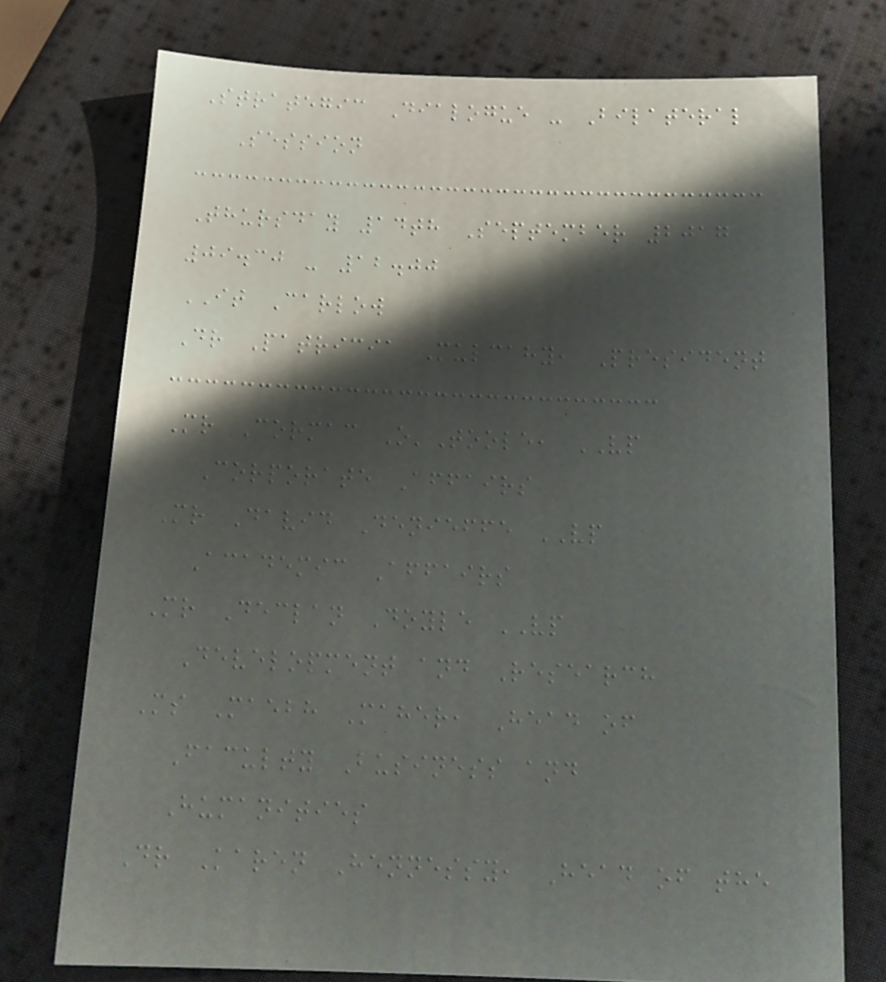Strategic Dialogue - Bilateral
Session
Thursday 14th September 2017
09.30 - 12.00
IT Carlow
Dr Patricia Mulcahy, President
Mr Cormac O'Toole, VP
Corporate Affairs
Mr David Denieffe VP
Academic Affairs
Mr Declan Doyle VP
Development and Research
Ms Maebh Maher, Head of
Faculty Business and
Humanities
Dr Karen Hennessy, Head of the
